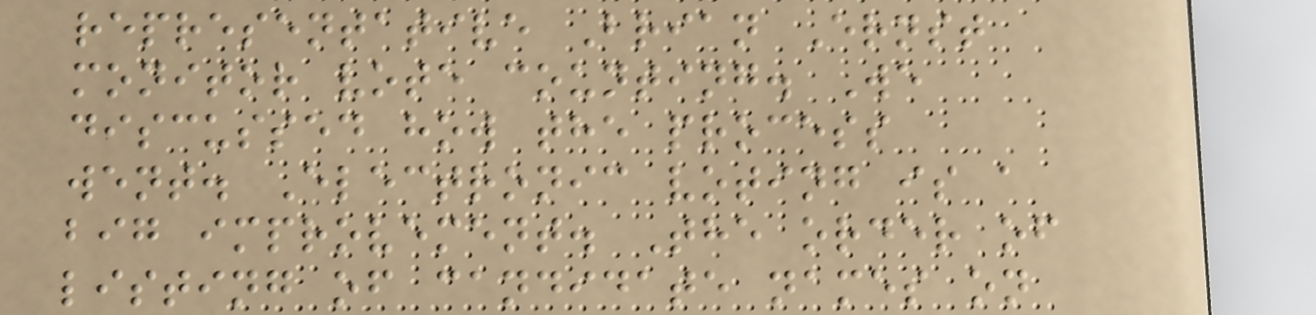representative Brian Ernst
monitor vote counting. We
discussed how the process
went. Electronic voting is a
big improvement. The order of
listing of candidate names on
